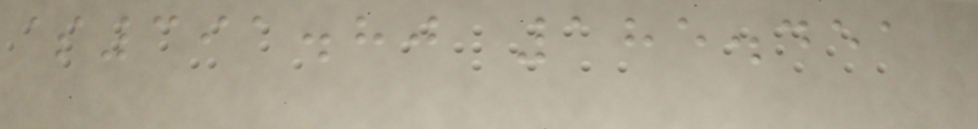$391.80 185.451
